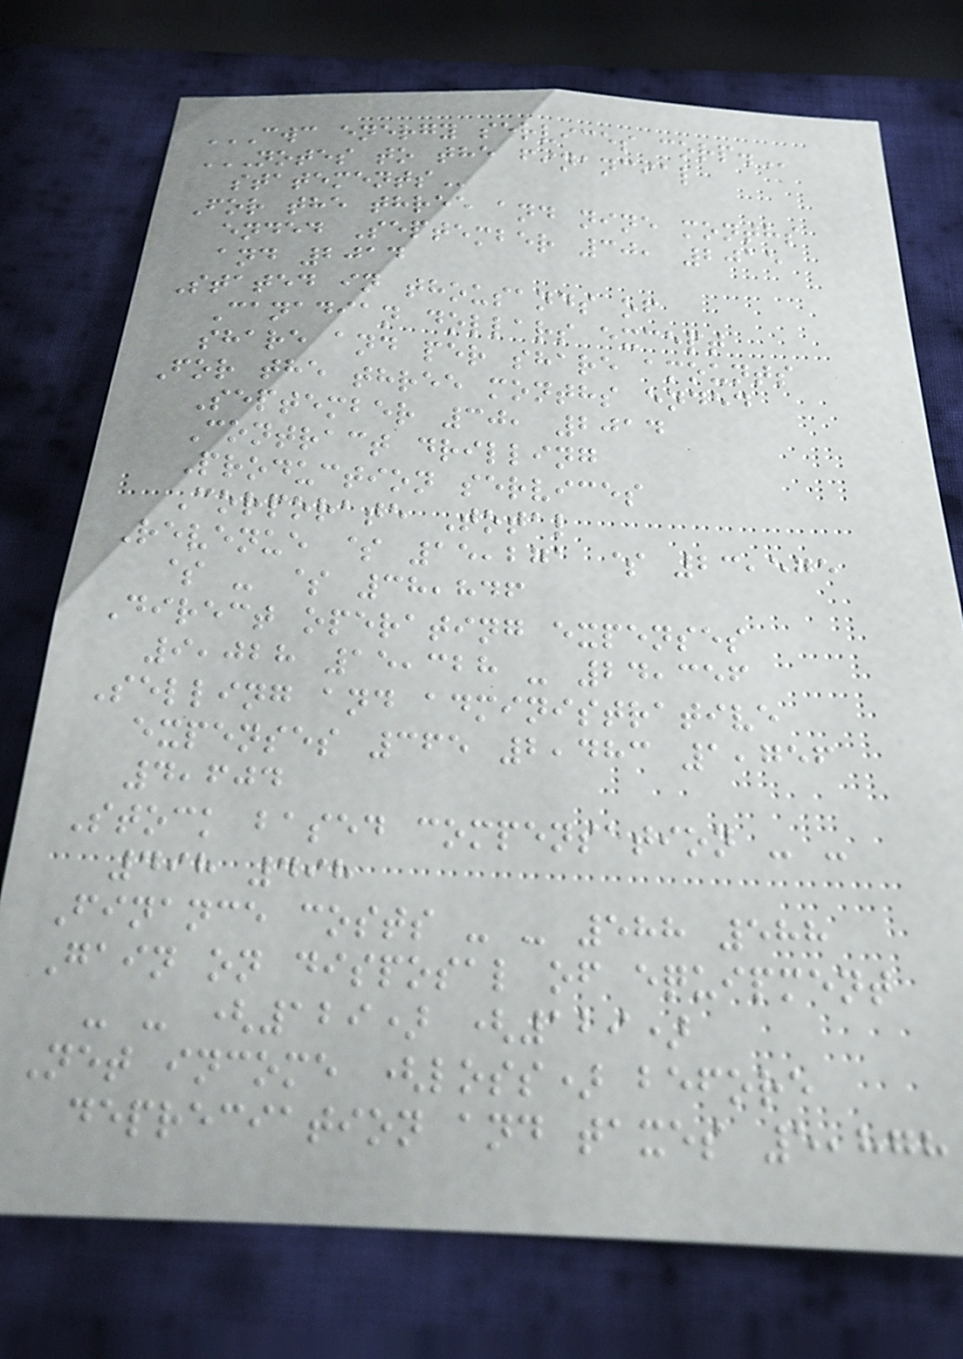CWC ENERGY SERVICES CORP.
NOTES TO THE FINANCIAL
STATEMENTS
For the three and nine months
ended September 30, 2015
and 2014
Stated in thousands of
Canadian dollars except
share and per share amounts
For the three months ended
September 30, 2014
Contract drilling
Production services
Corporate Total
Revenue $ 15,271 $ 23,575
$ - $ 38,846
Direct operating expenses
9,028 15,328 - 24,356
Selling and administrative
expenses 365 2,483 1,756
4,604
Stock based compensation - -
498 498
Finance costs - - 588 588
Gain on disposal of equipment
- - (129) (129)
Net income (loss) before
depreciation and taxes 5,878
